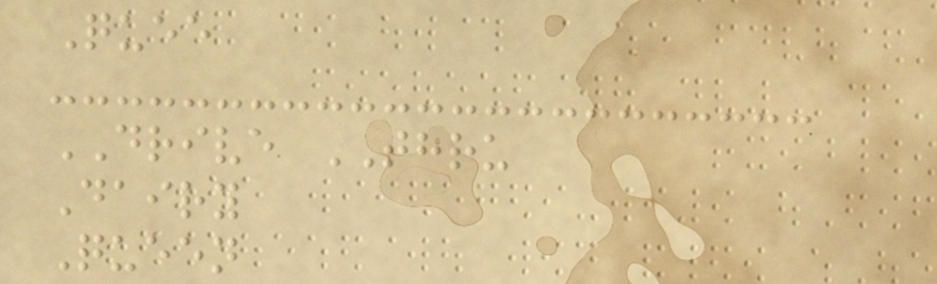Quee
DRIVE THRU
Dairy
Queen
